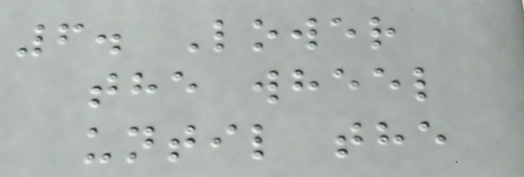6. Lower
the wheel
until the
